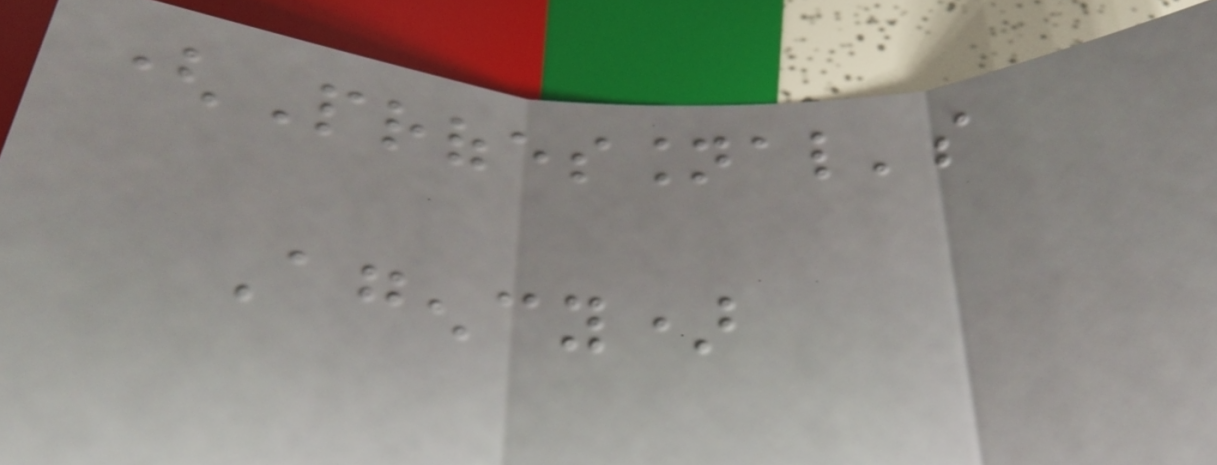(Professional's
Agency)
